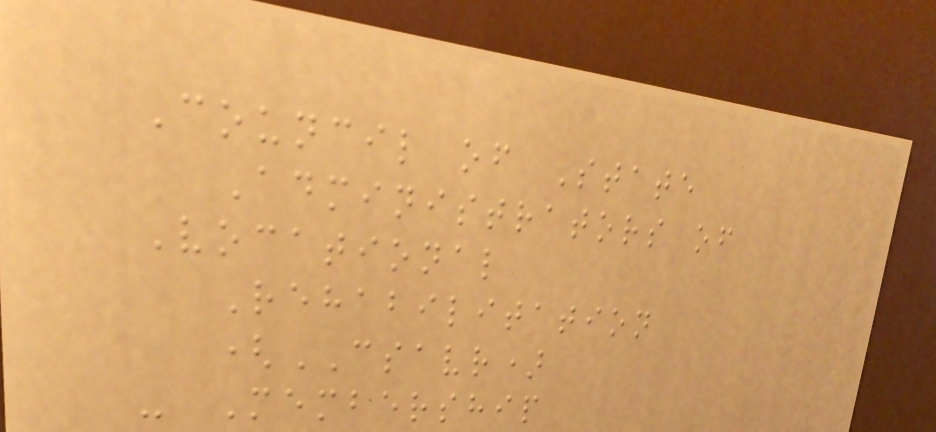Council of State
Administrators of
Vocational
Rehabilitation
(CSAVR)
- Membership
